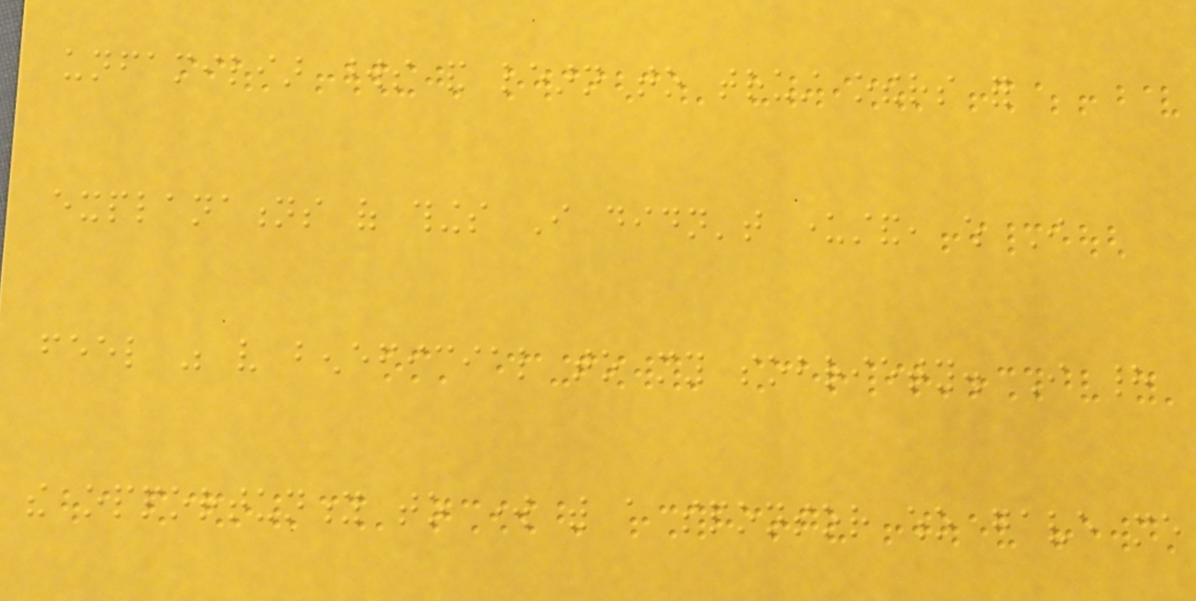unfamiliar words and learn to trust others for
explanations of things I didn't understand, which I
feel was very beneficial to my sobriety. I had
the opportunity to work with a sponsor who gave me
